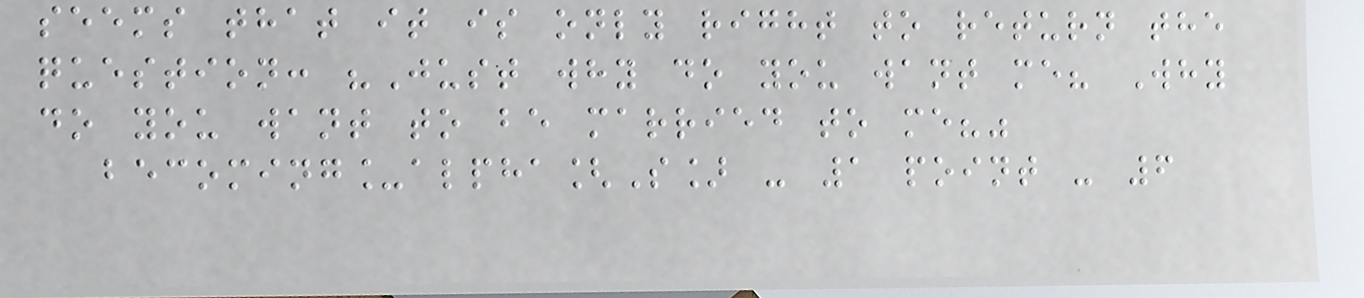seems that it is only right to return the
question: "Just why do you want me? Why
do you want to be married to me?"
becoming_alpha[S] - 1 point - 6
